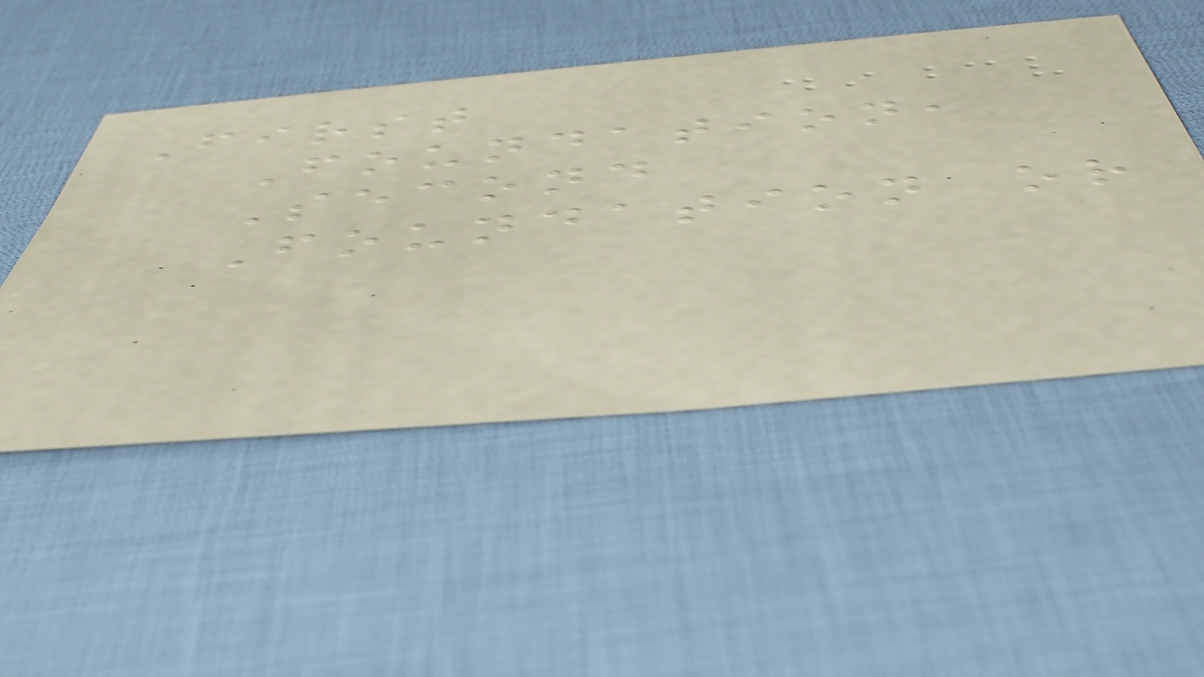First
Foundation,
Second
Foundation or
